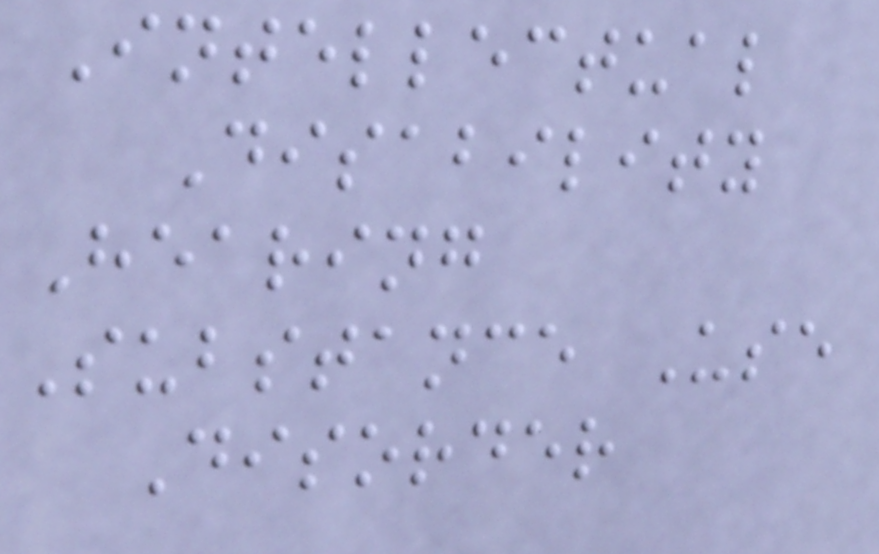Intellectual
Disability
Hearing
Substance Use
Disorder
